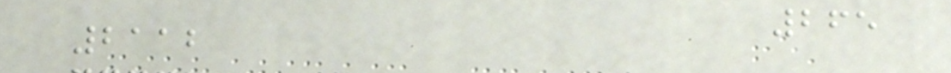265
2112
